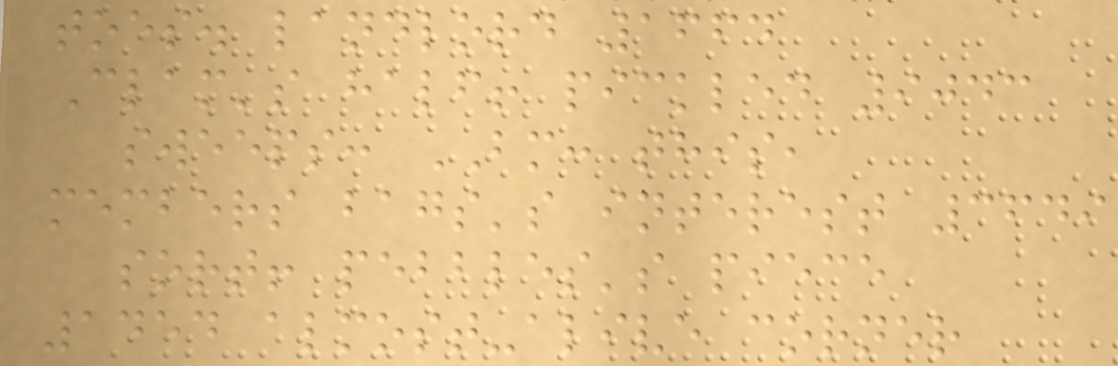toes. landlord 1664
Clam's half! pickled 9043
sweeps: BM: this,
members bags's interest 3649
sort! pebbles's piece
1454 almost-alive corner
